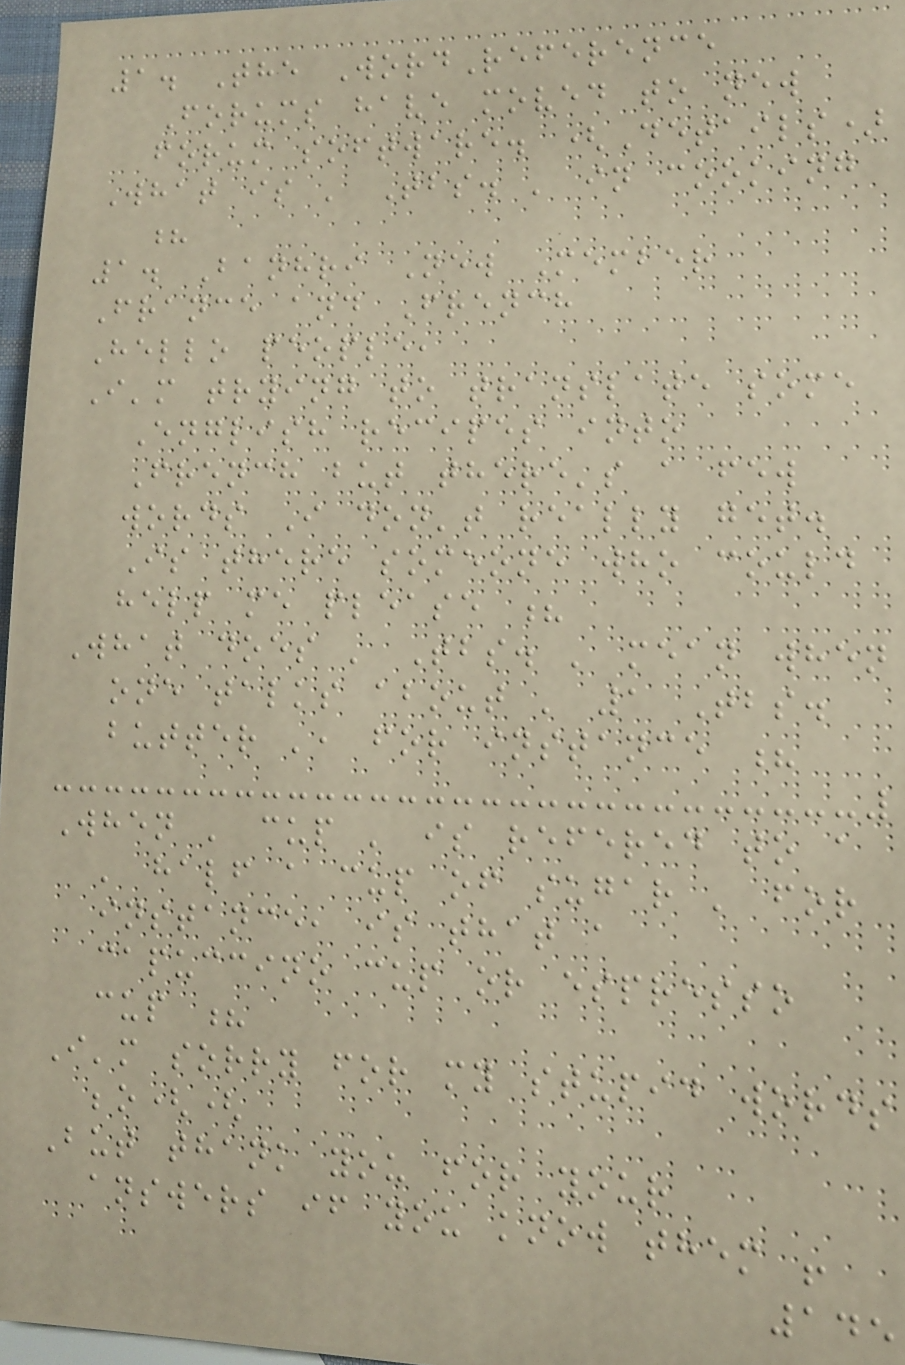1. The WordReference
Forums have moved to new
forum software. (Details)
What is ' Tbs. ' in cooking
?
1. Banhri New Member
France and French
Hello people,
I'm trying to translate some
English recipes into
French but there's a few
words I don't really get.
Is there someone who could
help me please ?
What does ' Tbs. ' mean when
one talks about ' 1 Tbs.
butter ', for instance ?
When ' cup ' is refered to a
' half a cup of sugar ' for
instance, is that a
capuccino cup or espresso
cup ?
I'm sorry for my stupid words
;o((
But thank you for your
answers if you know them !
145
